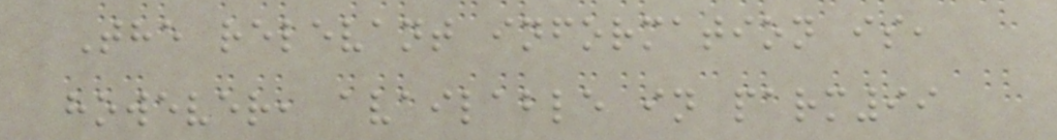The relevant information is,
however, available in parm99
